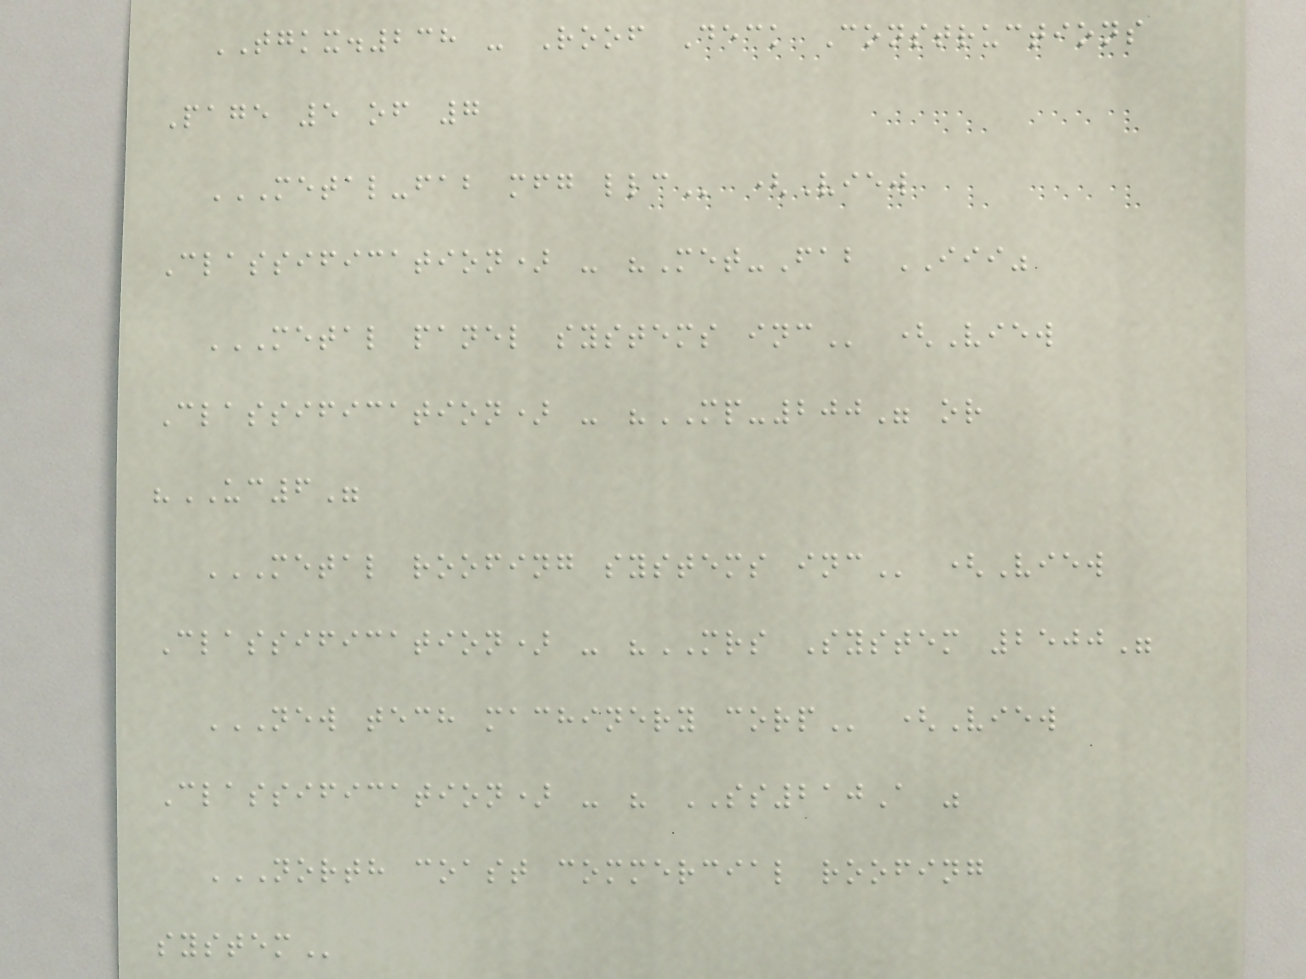TGKX.238 - Roof Deck Constructions
Page 5 of 7
METAL-FAB MFG LLC (View
Classification) - "Met-Fab III"
METAL PANEL SYSTEMS INC (View
Classification) - "MP-200" or
"UC6"
METAL ROOFING SYSTEMS INC (View
Classification) - "MRS System 2500"
NEW TECH MACHINERY CORP (View
Classification) - " SS210A "
NORTH COAST COMMERCIAL ROOFING
SYSTEM
